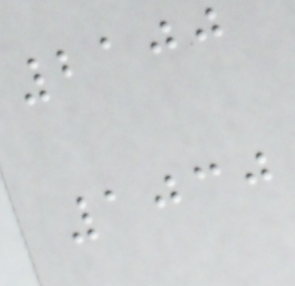2100
1030
